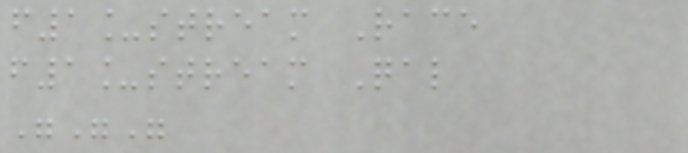f1_stream Race
f1_stream Qal
"""
